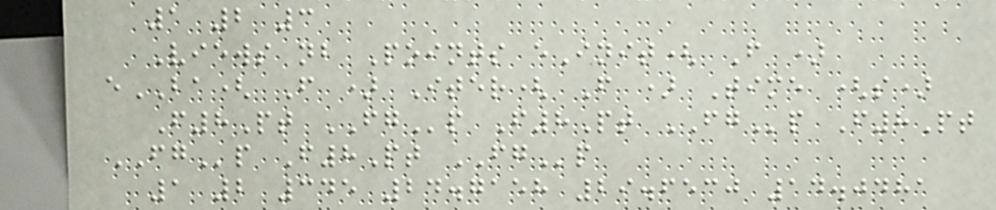1 2 3
Views nb Points eInit( F )
eBA( F ) Iter( F ) Time (s)
F8Pt FGp F8Pt FGp F8Pt
FGp F8Pt FGp
1 2 345 24.7158 29.6530 14.0481
